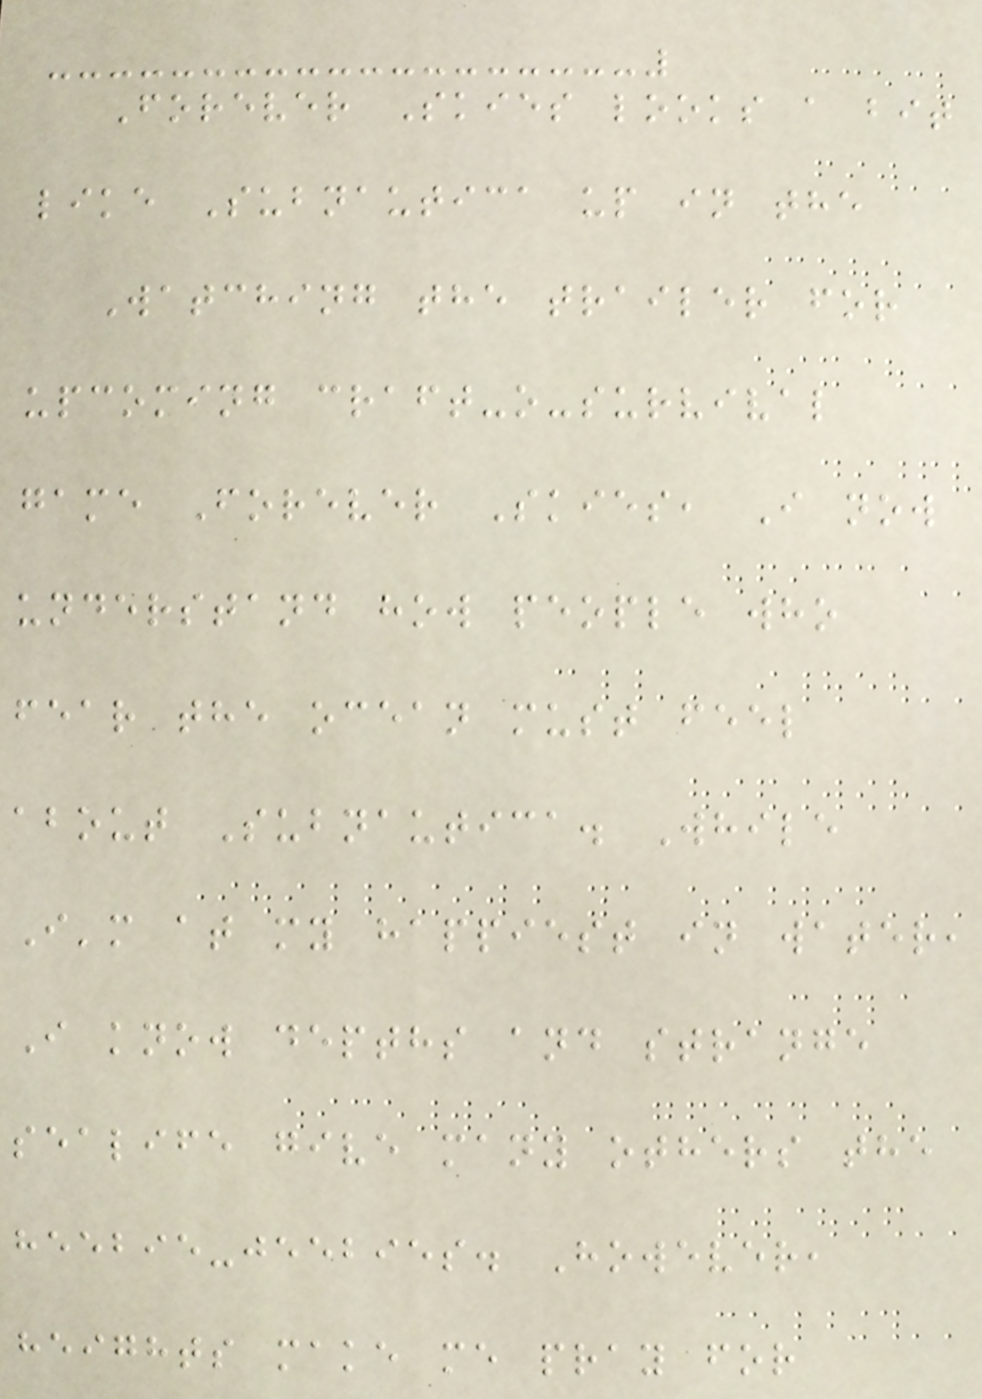Forever Skies looks a bit
like Subnautica up in the
Watching the trailer for
upcoming craft-o-survival
game Forever Skies, I now
understand how people who
fear the ocean must feel
about Subnautica. While
I'm at my happiest in water,
I know depths and strange
sealife give many others the
heebie-jeebies. However,
heights make me pray for
